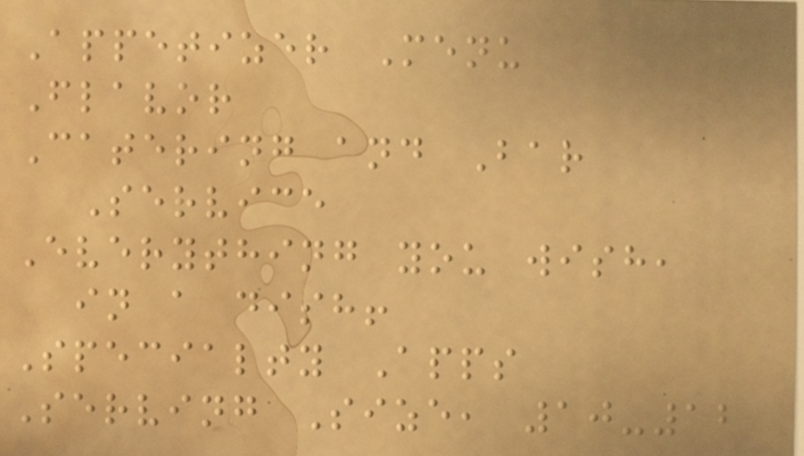Appetizer Menu
Flavor
Catering and Bar
Service
Everything you wish,
in a dish!
Specialty Apps
Serving Size, 10-12
